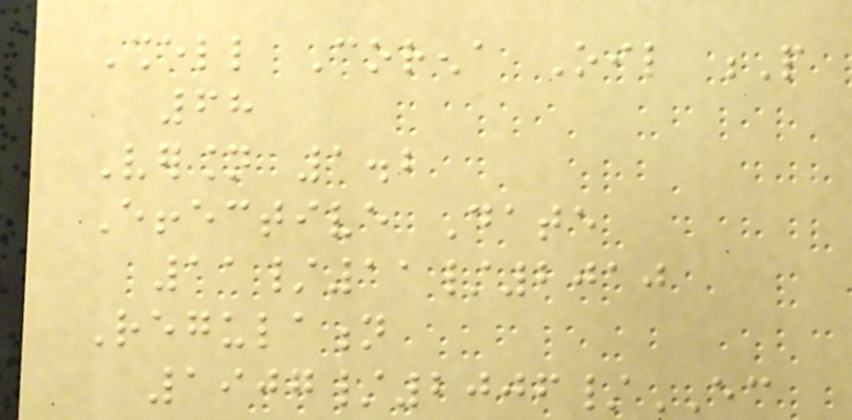Shell Corena Oil P
68
Version 1.2
Effective Date
11/11/2010
Regulation
1907/2006/EC
